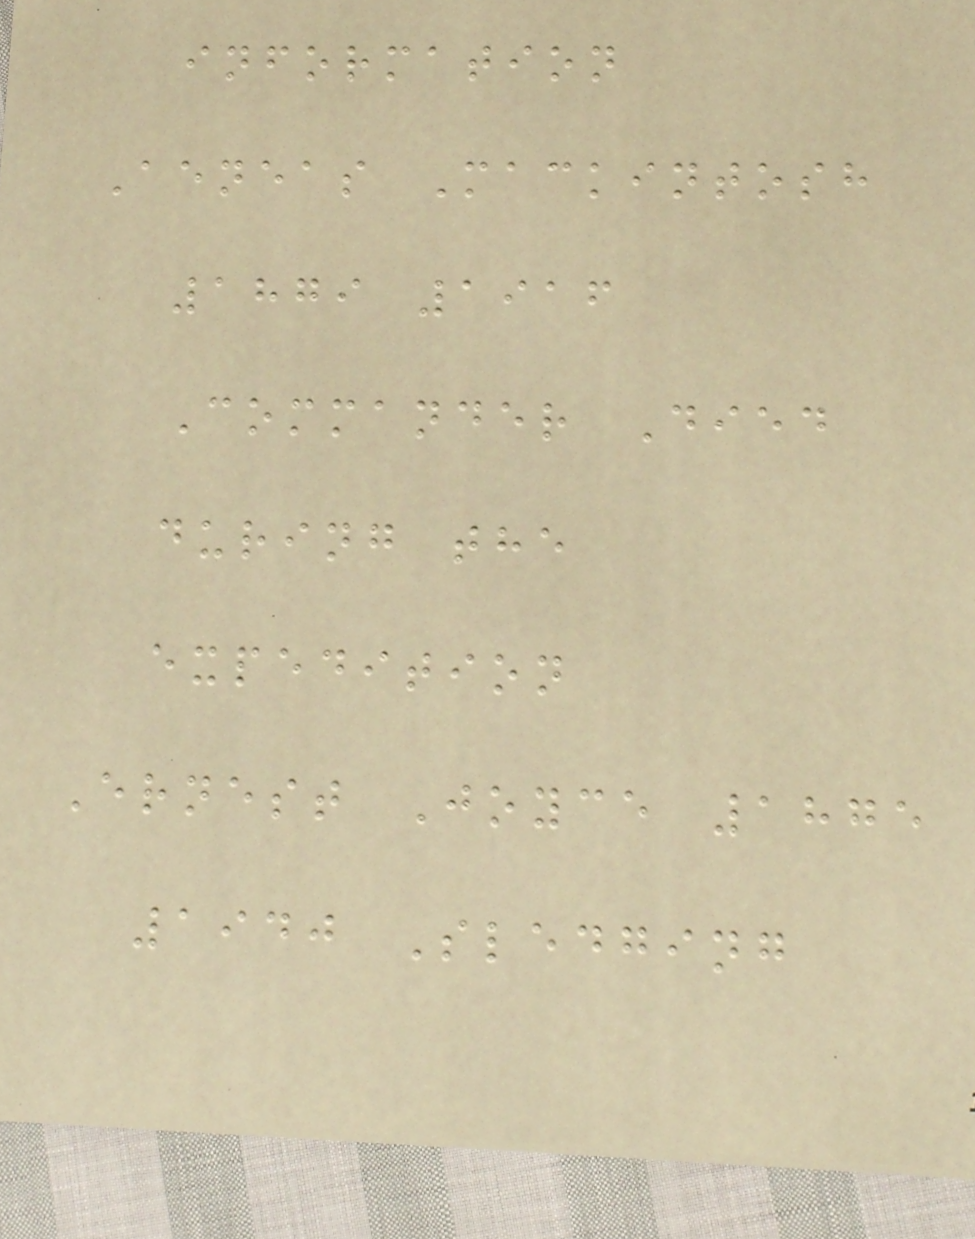information
Aeneas Mackintosh
1879 1916
Commander Died
during the
expedition
Ernest Joyce 1875
1940 Sledging
